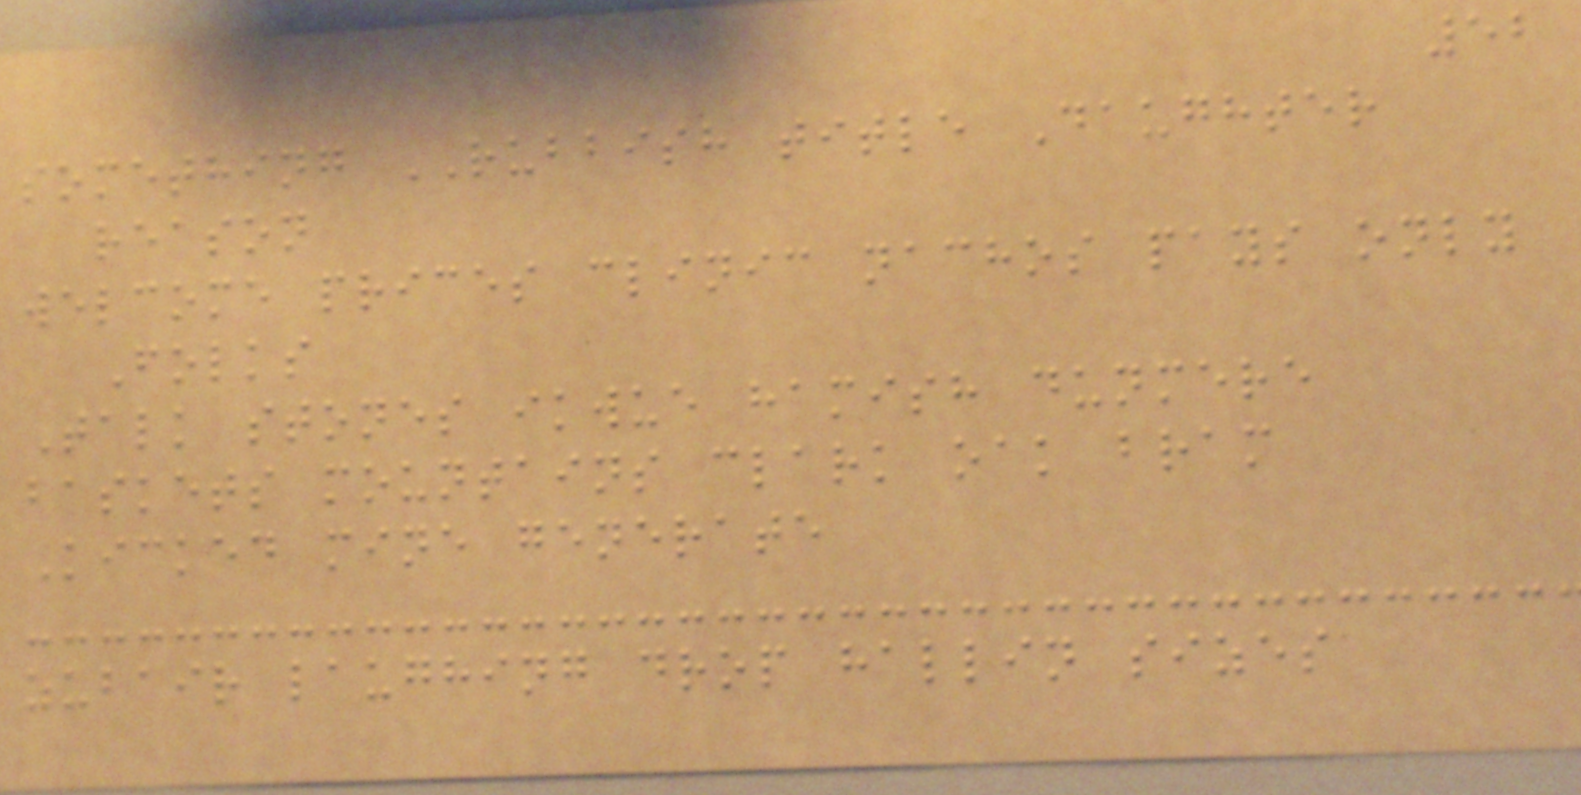52
something RUBBISH title Daughter
reason
welcome prices clinic nachos pays only
Folks
Talk stones ikwue hamish dunmere
baskets mountains clark oak bram
Kicked mine generate
zubair laughing drop hallin sizes
